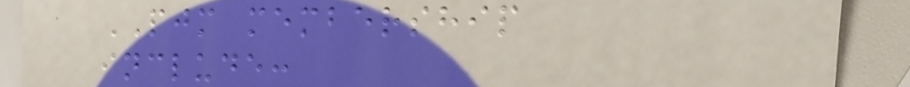PJM membership
include:
